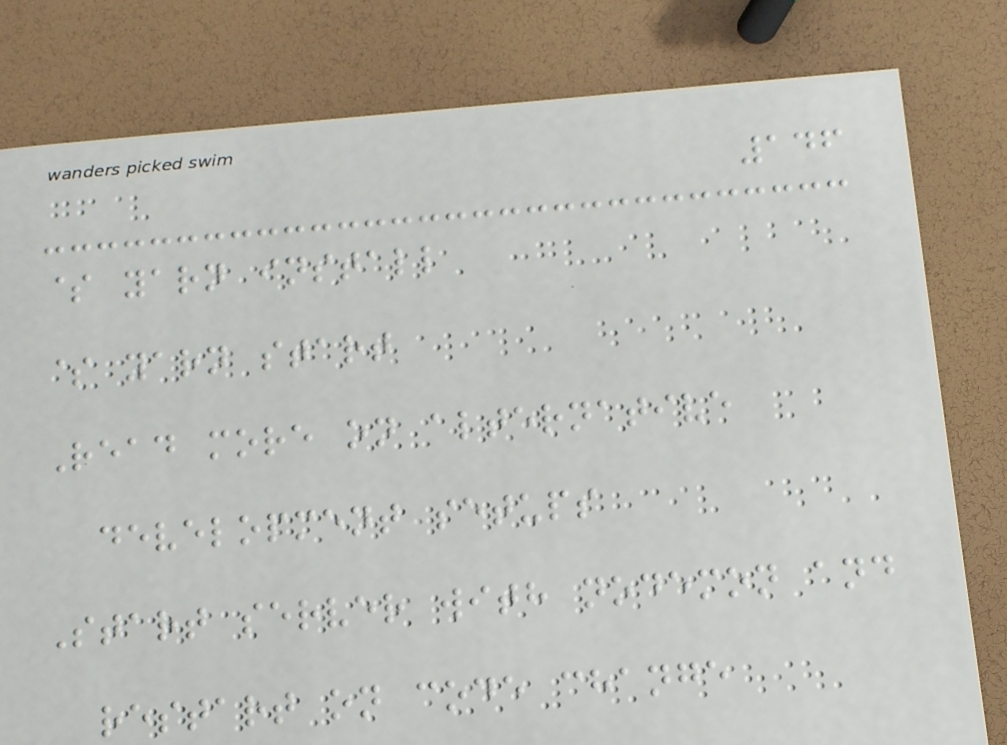146
$ yarn install
$ yarn start
Read more on alternative
development setups
Start server with nodemon and
restart on code change
